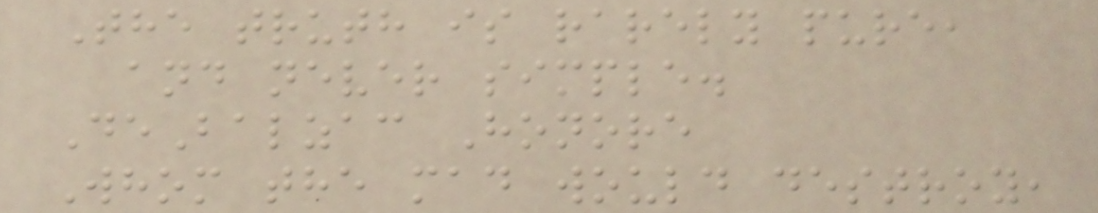The truth is rarely pure,
and never simple.
DeBalzac Honore
Whom the mad would destroy,
